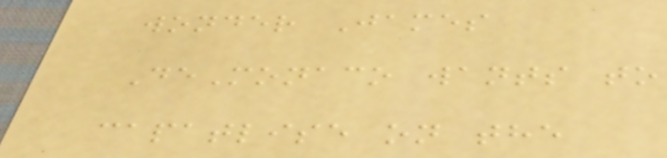wonder James
DeMonaco wants to
capatlise on the
